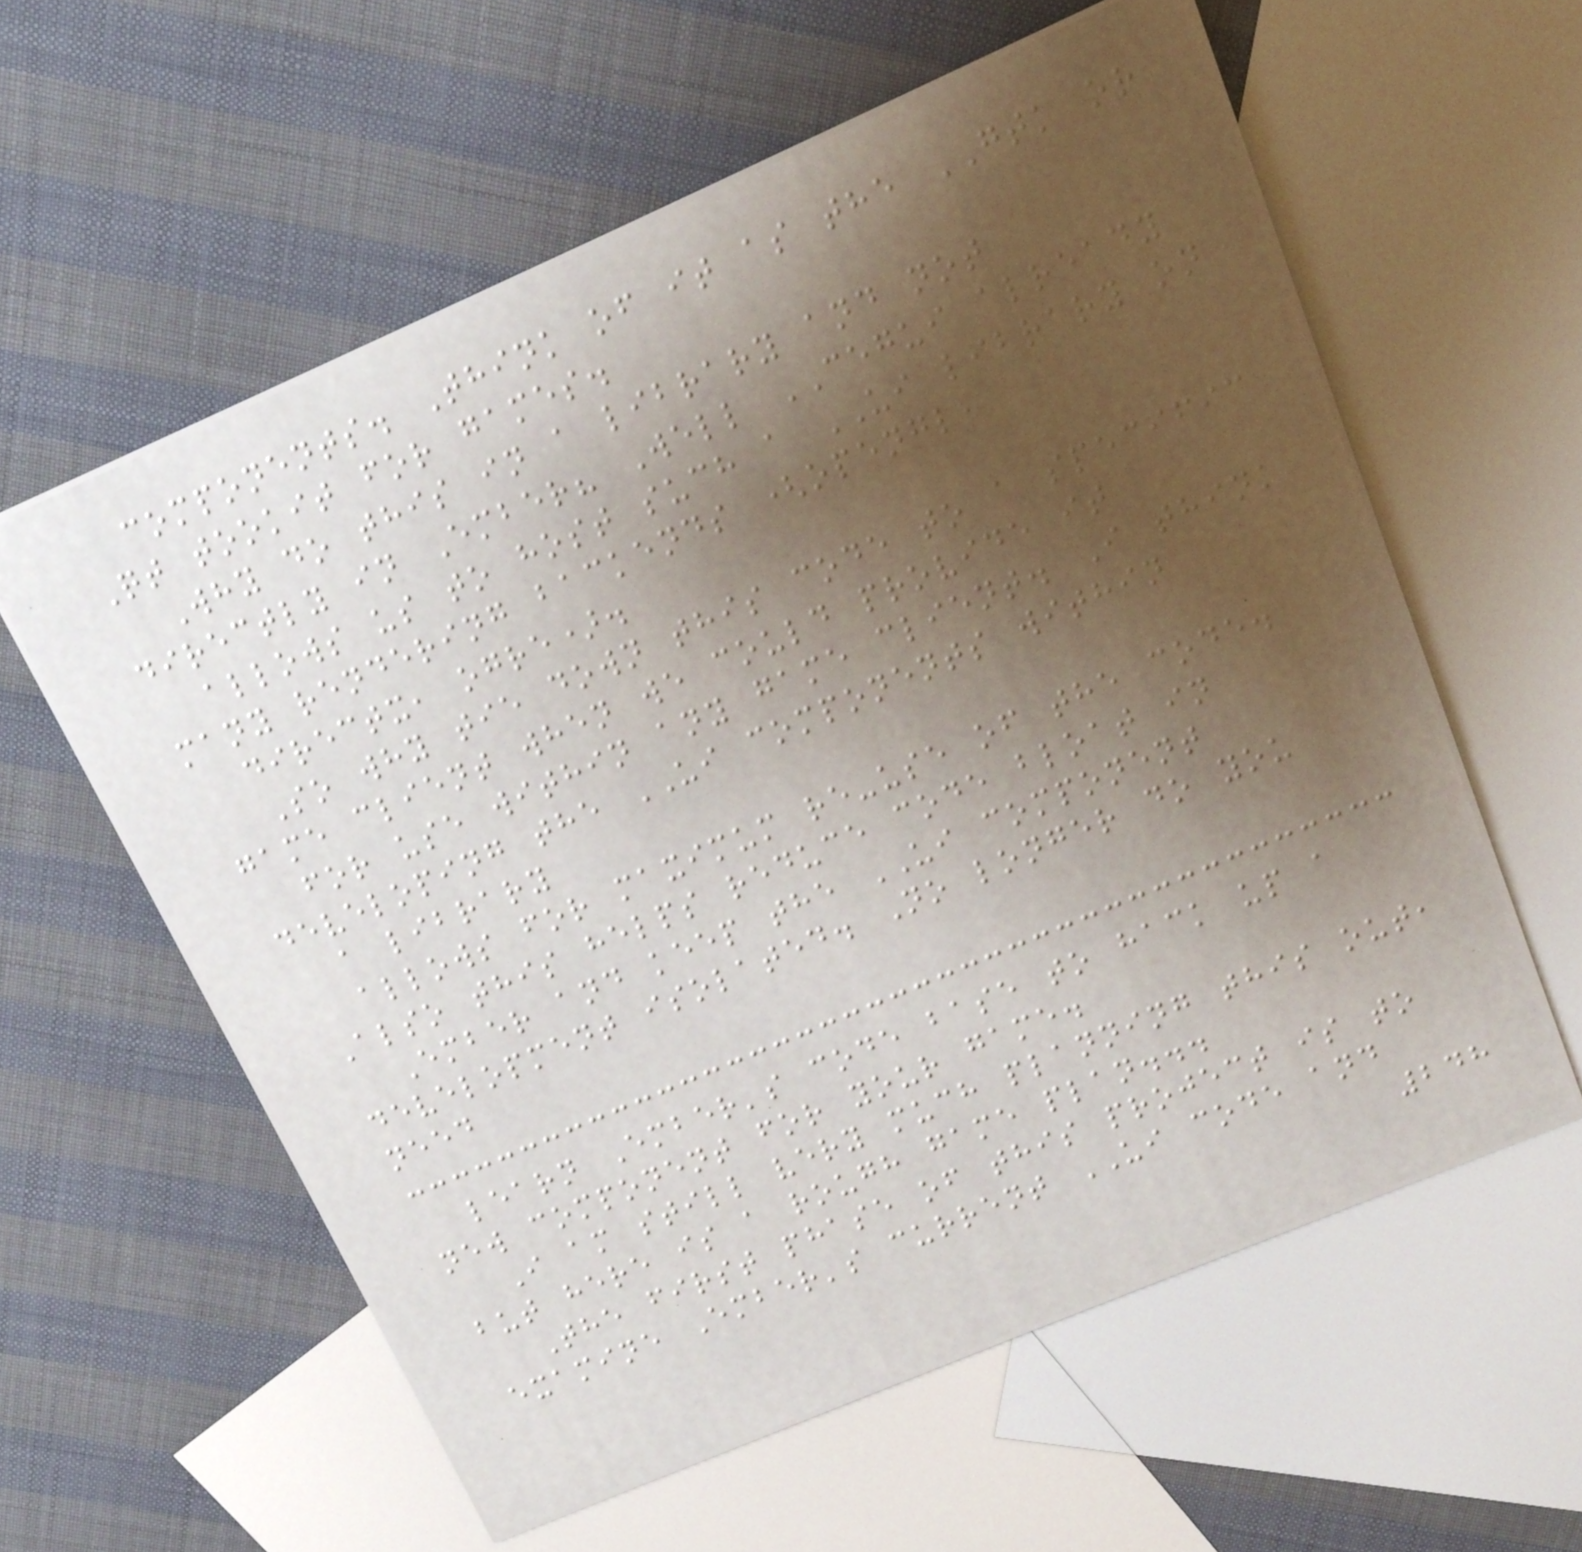components. Think of it as the GTK or
Qt tookit for games.
Why do this in a library and not
directly in Ember? Well CEGUI already
allows us to host such a UI library on
many rendering backends (opengl,
directx, ogre).
So why tie down this code to a specific
game client when we could provide it
for use within any game client. I think
developing the UI components within
a library
allows for maximum re-use of the code.
Also this helps reduce code bloat in
Ember and keep the UI component
development isolated. No longer do you
need
learn Ember's code base to hack up a
new component for your game.
I am still very much planning this out,
but here is a rough game plan...
The first phase of this project is to
examine Ember's current UI code and
248
